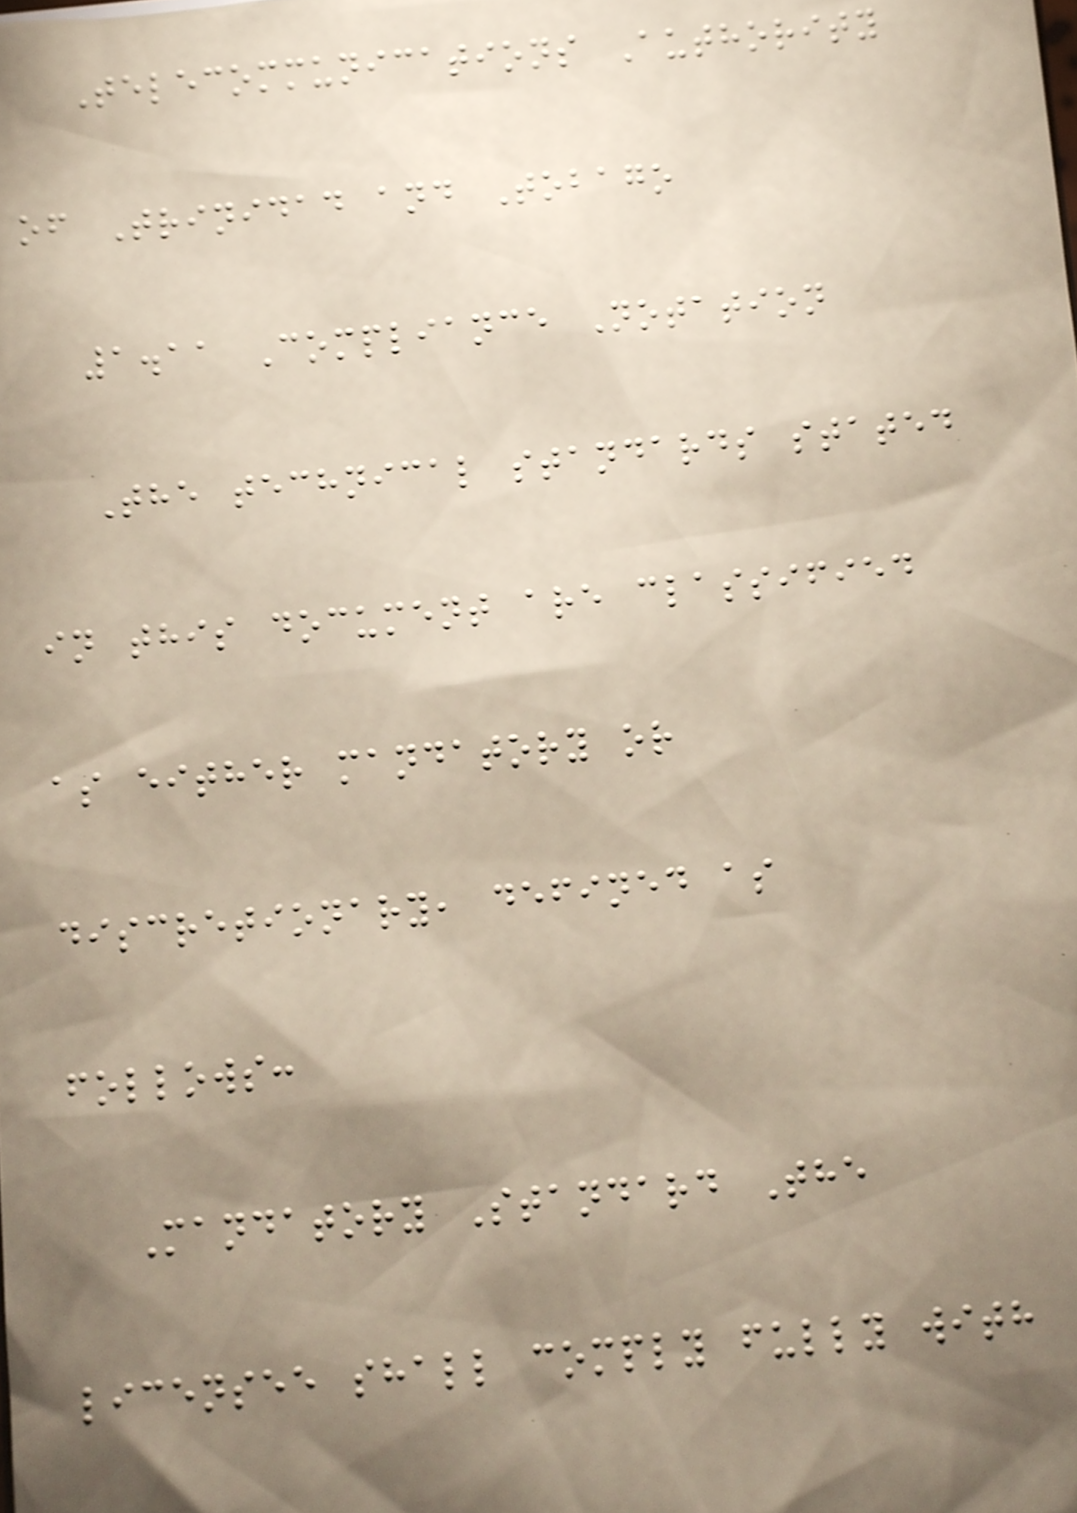Telecommunications Authority
of Trinidad and Tobago
1.11 Compliance Notation
The technical standards stated
in this document are classified
as either mandatory or
discretionary, defined as
follows:
Mandatory Standard The
licensee shall comply fully with
